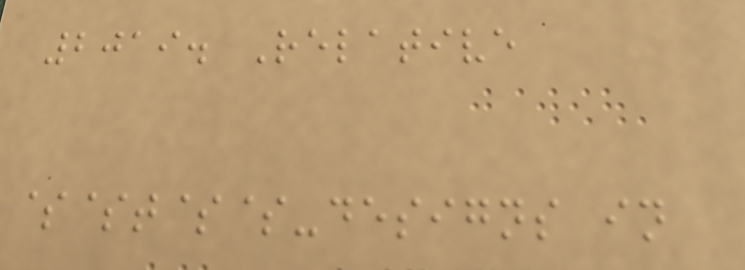2019. Relative
$$t$$-designs in
